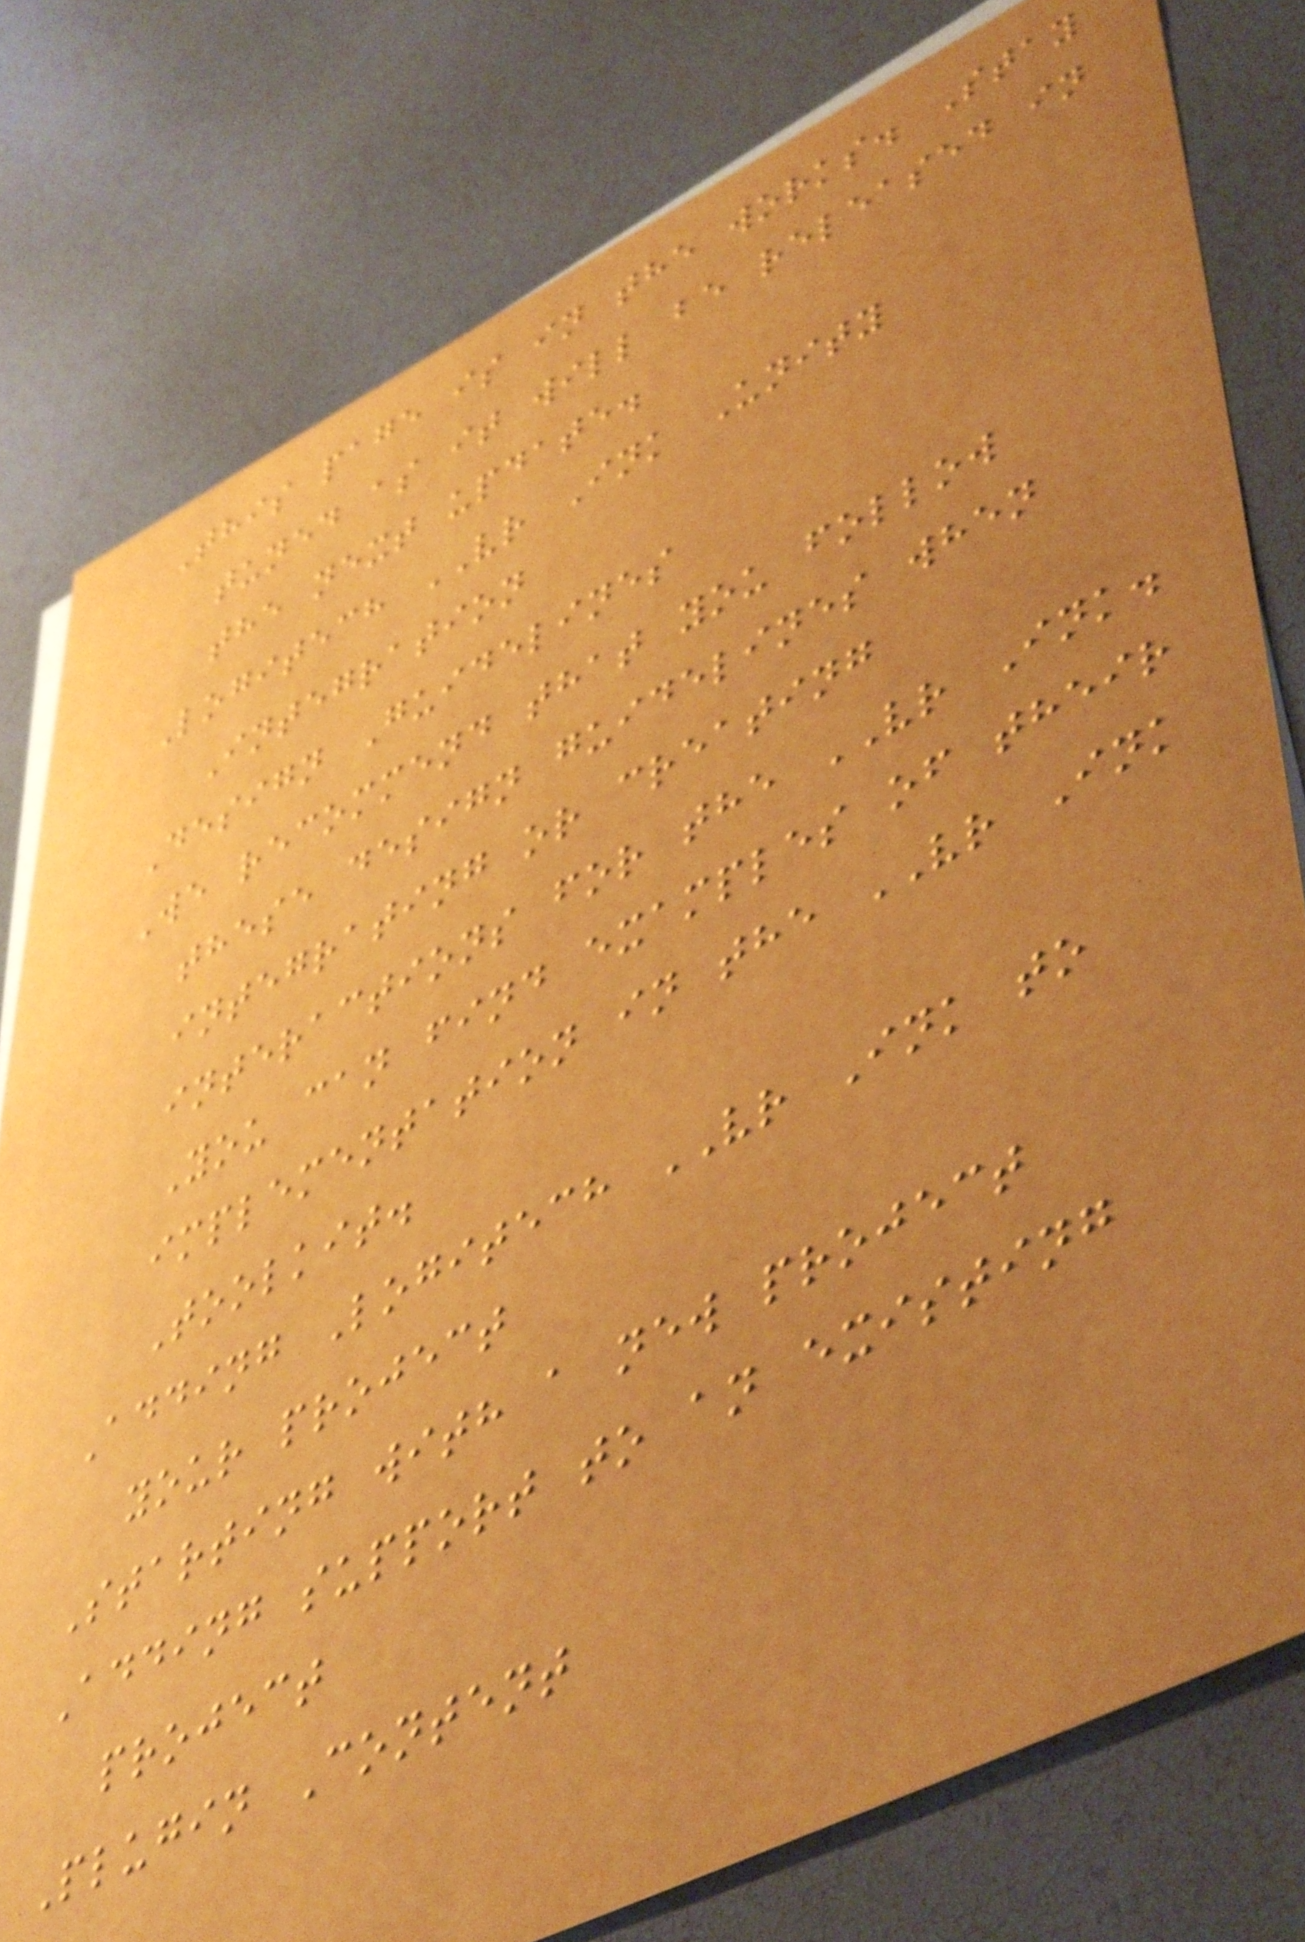This page is in the works. Stay
tuned as it will be released in
the next update.
Logitech VR Ink Unity
Integration
Design Guidelines
We recommend that you follow
these design guidelines when
integrating or creating
interactions for the VR Ink.
You can find examples of their
implementation in the VR Ink
Toolkit.
Adding Logitech VR Ink to
your project
Starting with a new project
Adding support to an existing
project
Plugin Content
